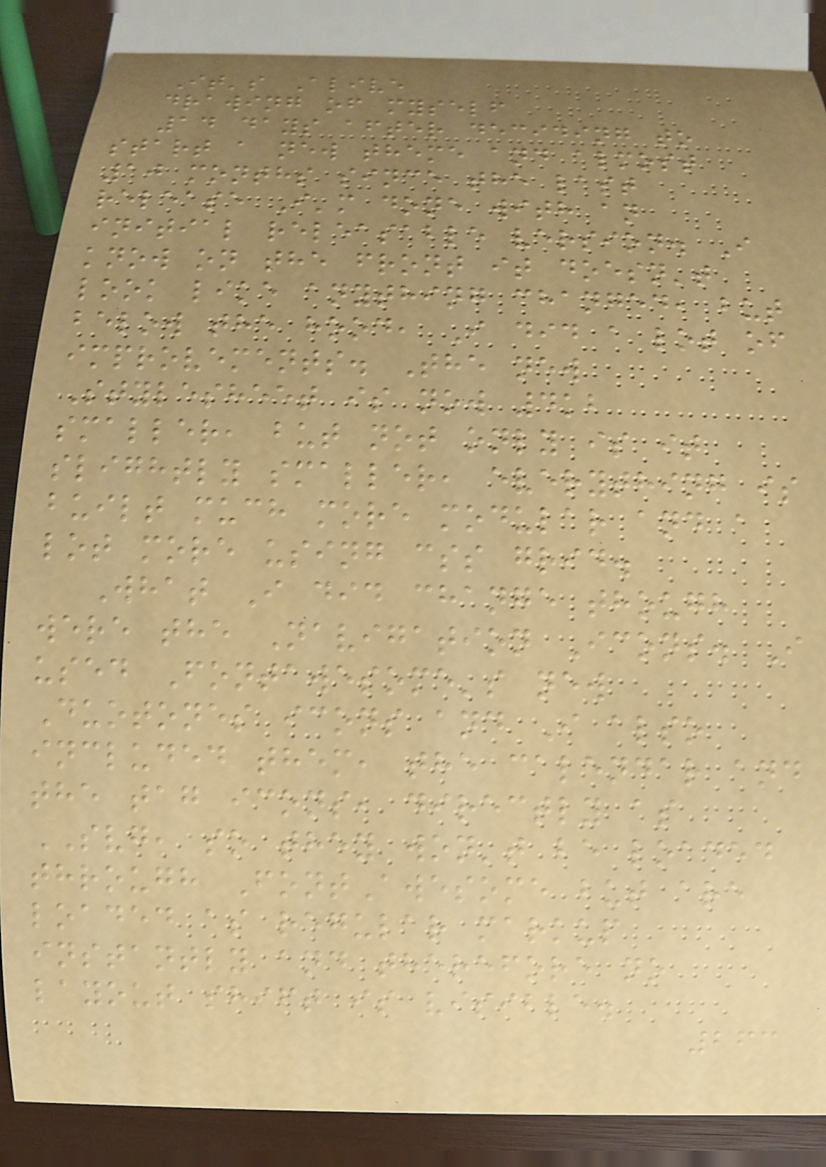It's Alive
drawing of myself
14 days after deciding to
start a new theme and almost
10 months since the last
release I'm done with an
initial releasable version. I
know on the front it doesn't
look like anything changed, but
below the hood, I did a lot of
improvements. The new
Stylesheet is now 4kb
smaller, but not only is it
slightly smaller, everything is
built much more modular and a
lot more using css grid.
What I did change though
were the Navigation Icons. I
used Fontawesome's new
Duotones icons and I also
included them, the calendar and
the tag icons, directly as
SVG, so they won't be loaded
through FontAwesome but are
loaded as regular markup
instantly and therefore no
layout shift is visible.
263
